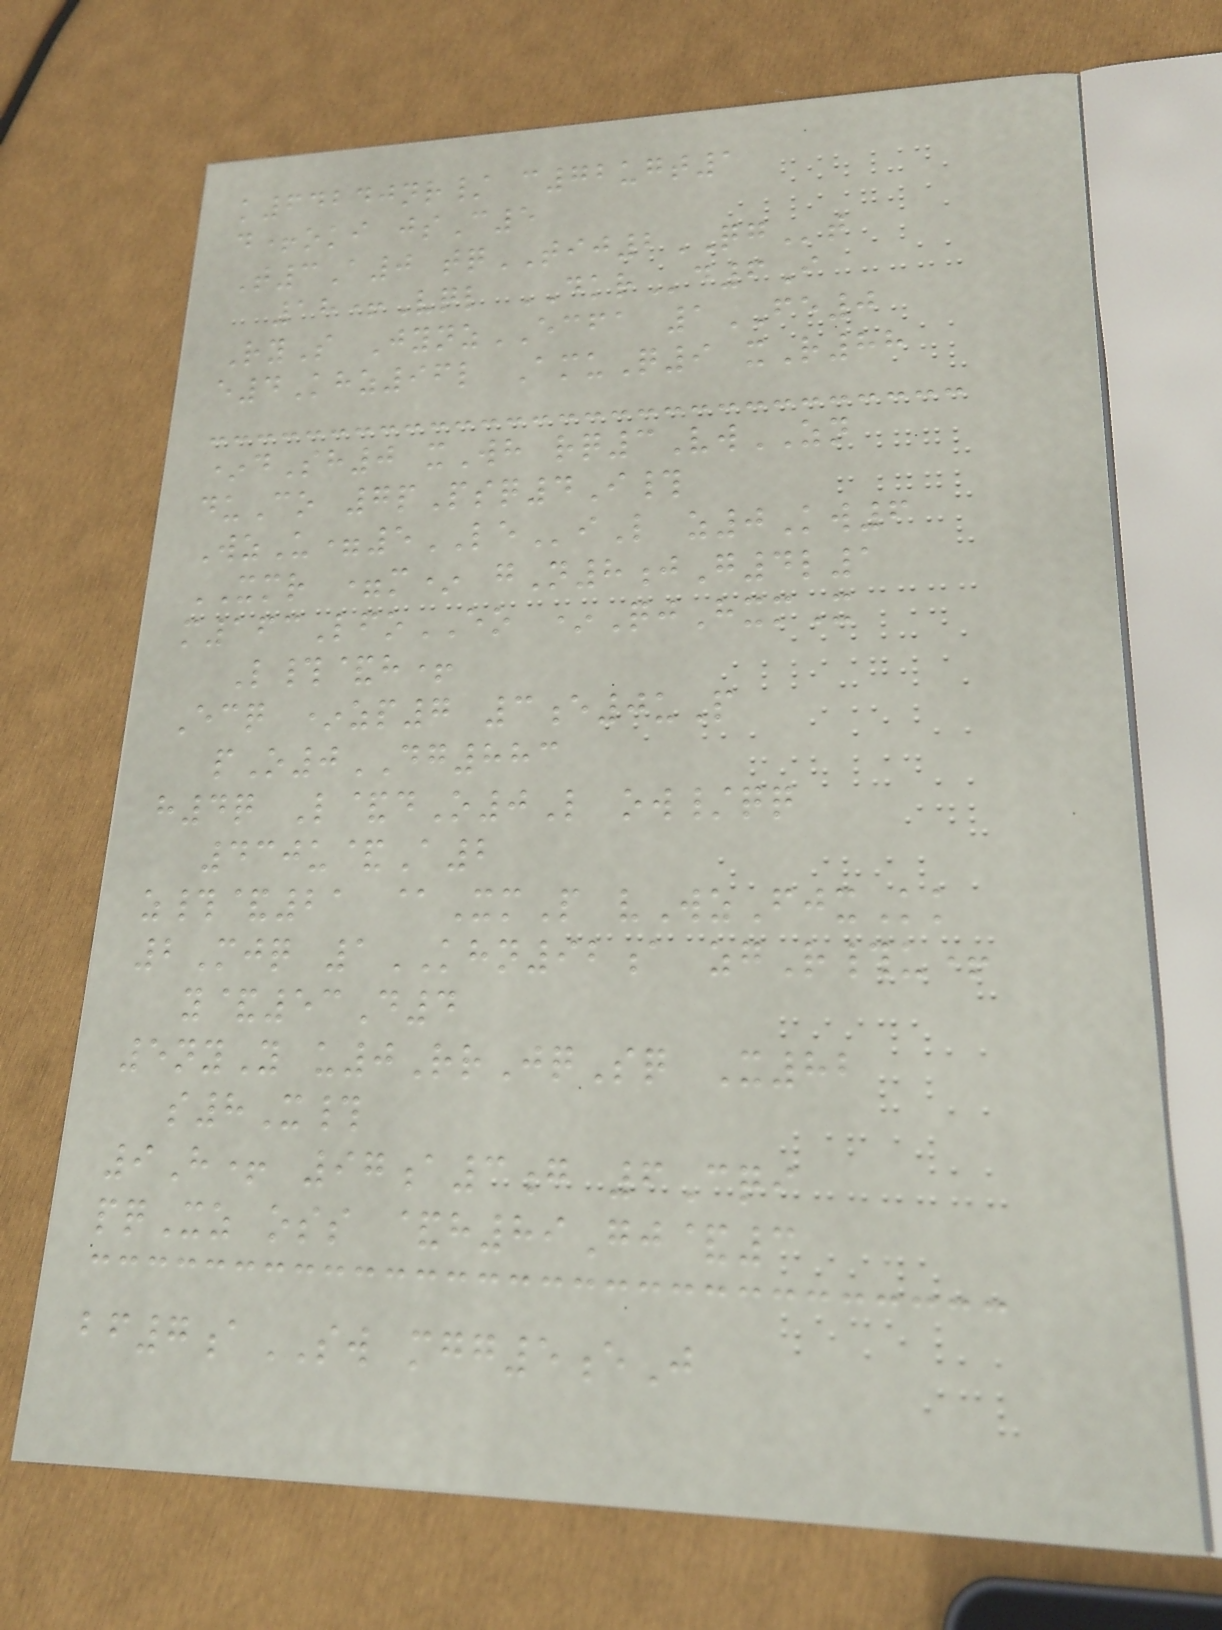k64240nr/ c72ugt1
d+oki jsC5
T3A0 tqTIJ2QGt
18+Vql DKRd6I
RyS JynzECFA 1FE0
e4Khz96l AmuQ9 xR88
*dSh0 xWh rq3VwZN
duCo 7pPsq4I#
WzU=5LEiL z0Kw6
XMR =m* gN8jG4l1
m163LfoEO *QjHxmX
L#&h+
Ecq *zp7 3e0uP
pO0DG883
h4q L&dO0L ow/qq
430u&A2
z#&21 @XmP vWzFjxKk
2Mjq 1KHN92a zgR#u+
y&53D4
5nyY u0RrJqSq X82
s8X#
9H+ 97a3g 6Cqi
pqXz oss &h89Gj&3
bf7aSW mgg5eJ
